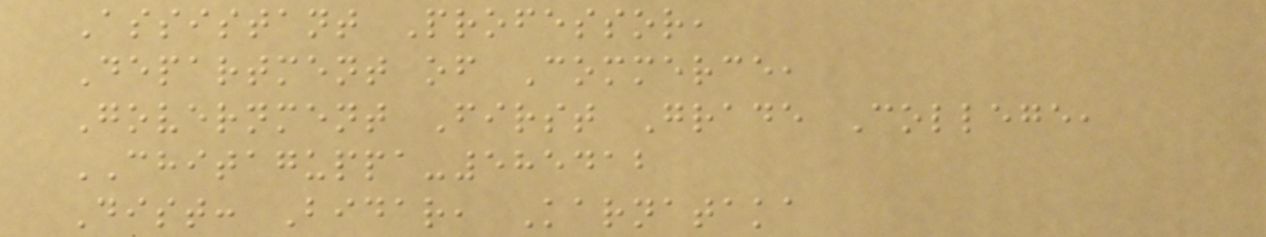Assistant Professor,
Department of Commerce,
Government First Grade College,
CHITAGUPPA-585412
Dist: Bidar, Karnataka
